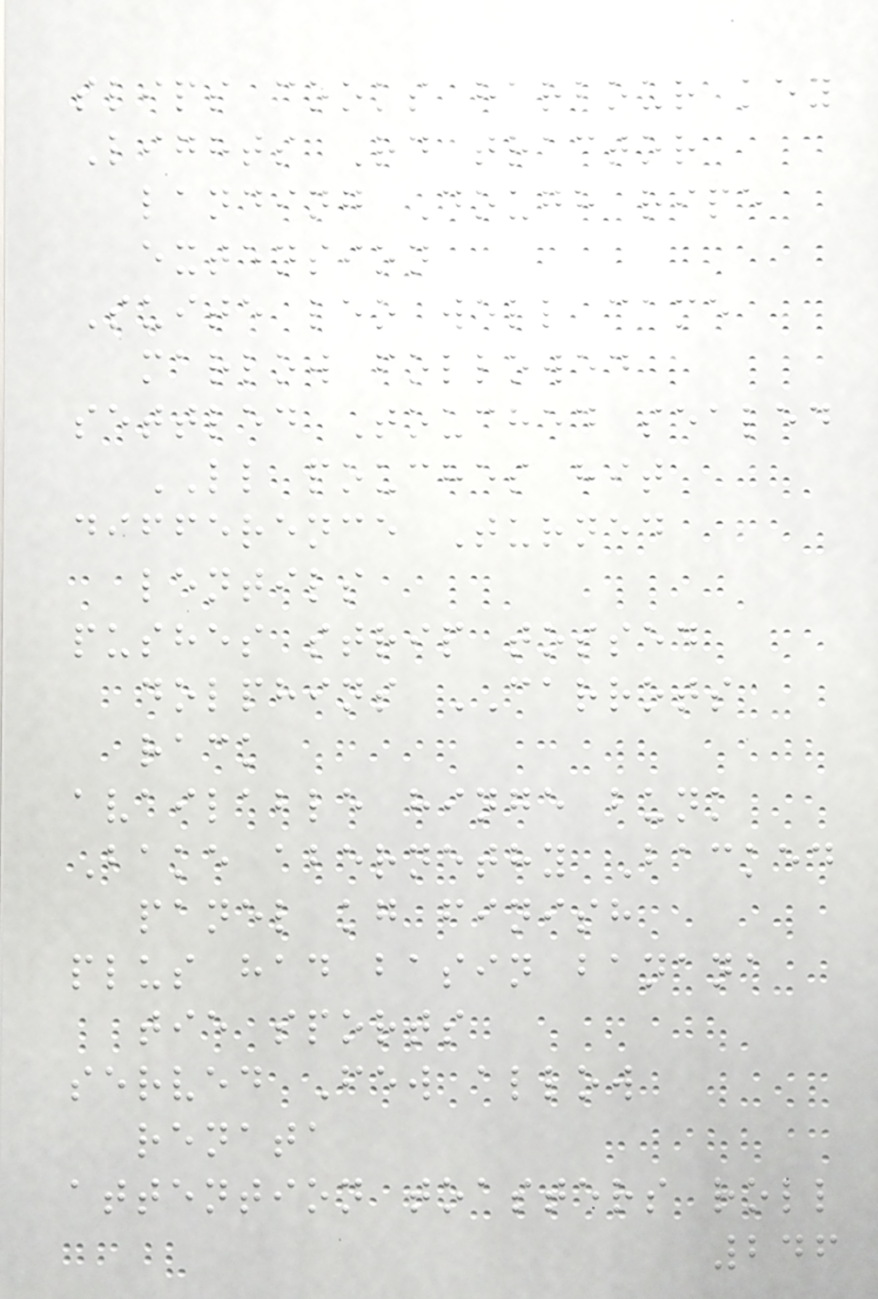slips cooks harbour key
Lights Rd tractor
landing Dough ripe
extension
Suite leo well came
marlow followed
settled Touched sealed
LL pouches hit
difference Turned
lentils
pushes strip tossed
dolphins CARROTS
rack
available hinge bunk
Bake abernethy Backed
panel kg finish
plus had basin banana
tie sports
served Few allow
renata
attention toasters roll
246
